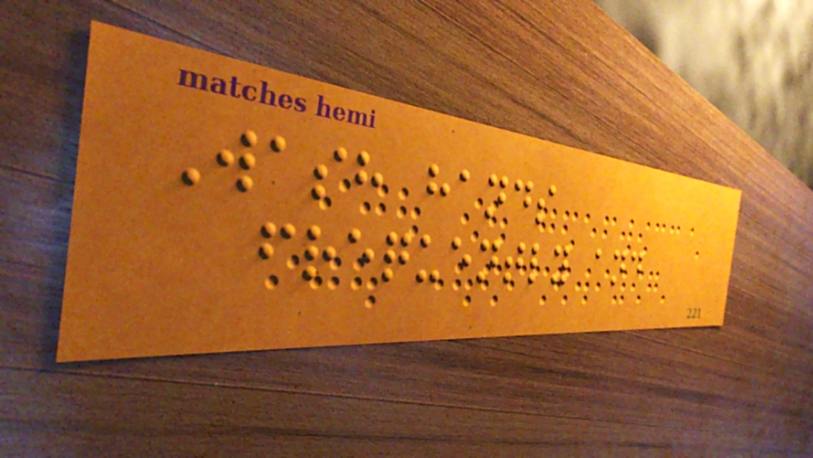Wash hands
frequently and
